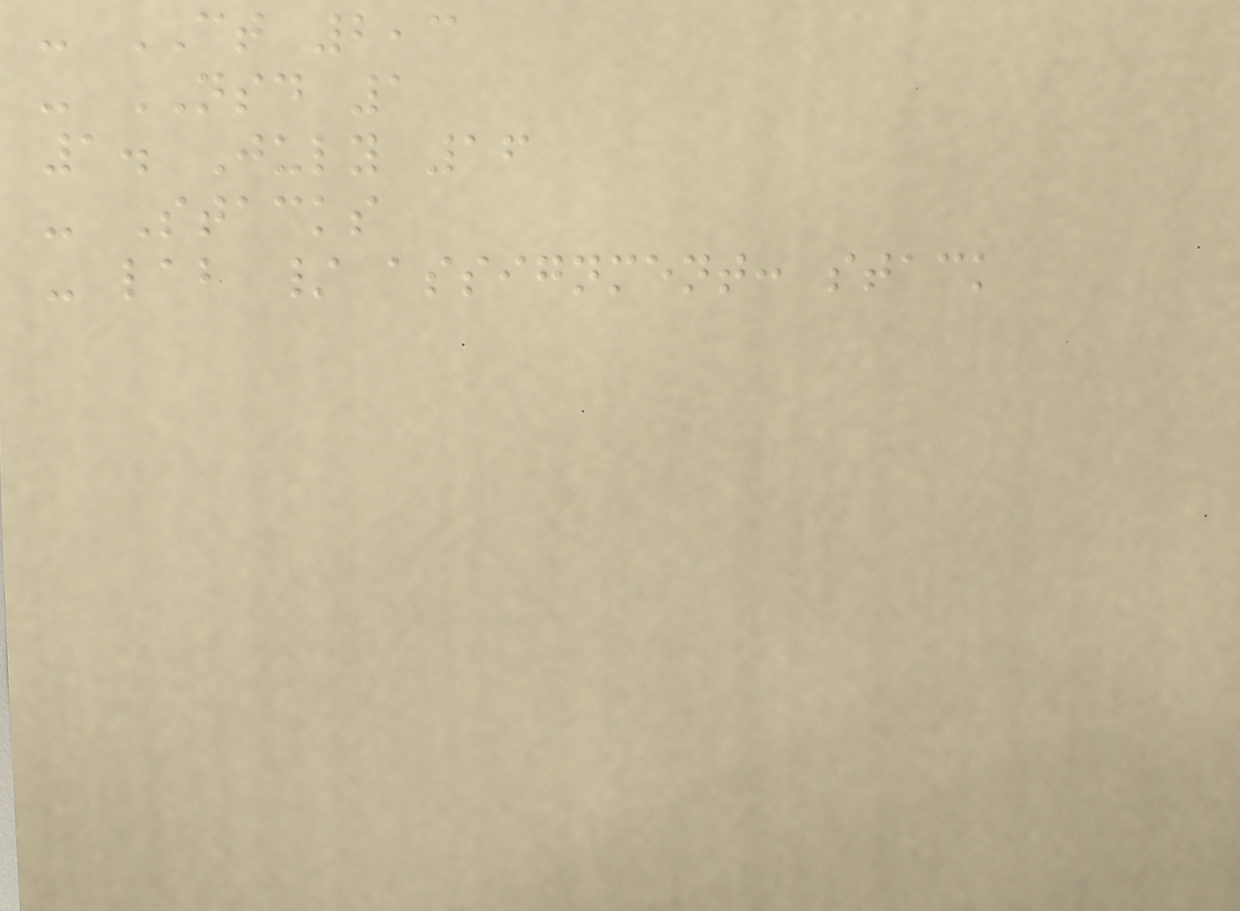- CT 2,3
- NSD 1
1. July 16
- Stacks
- lab / assignment: stack
